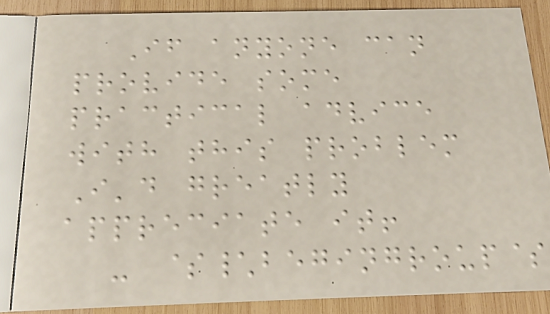If anyone can
provide some
practical advice
with this problem
I'd greatly
appreciate it!
- $\begingroup$
